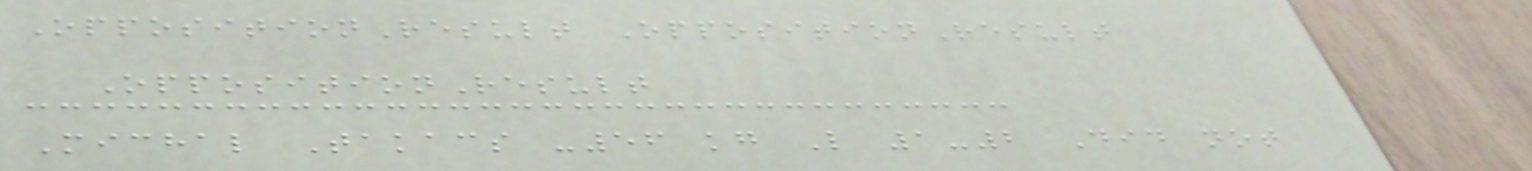OppositionResult OppositionResult
OppositionResult
Michal Takacs -56 kg L 1-2 Did not
